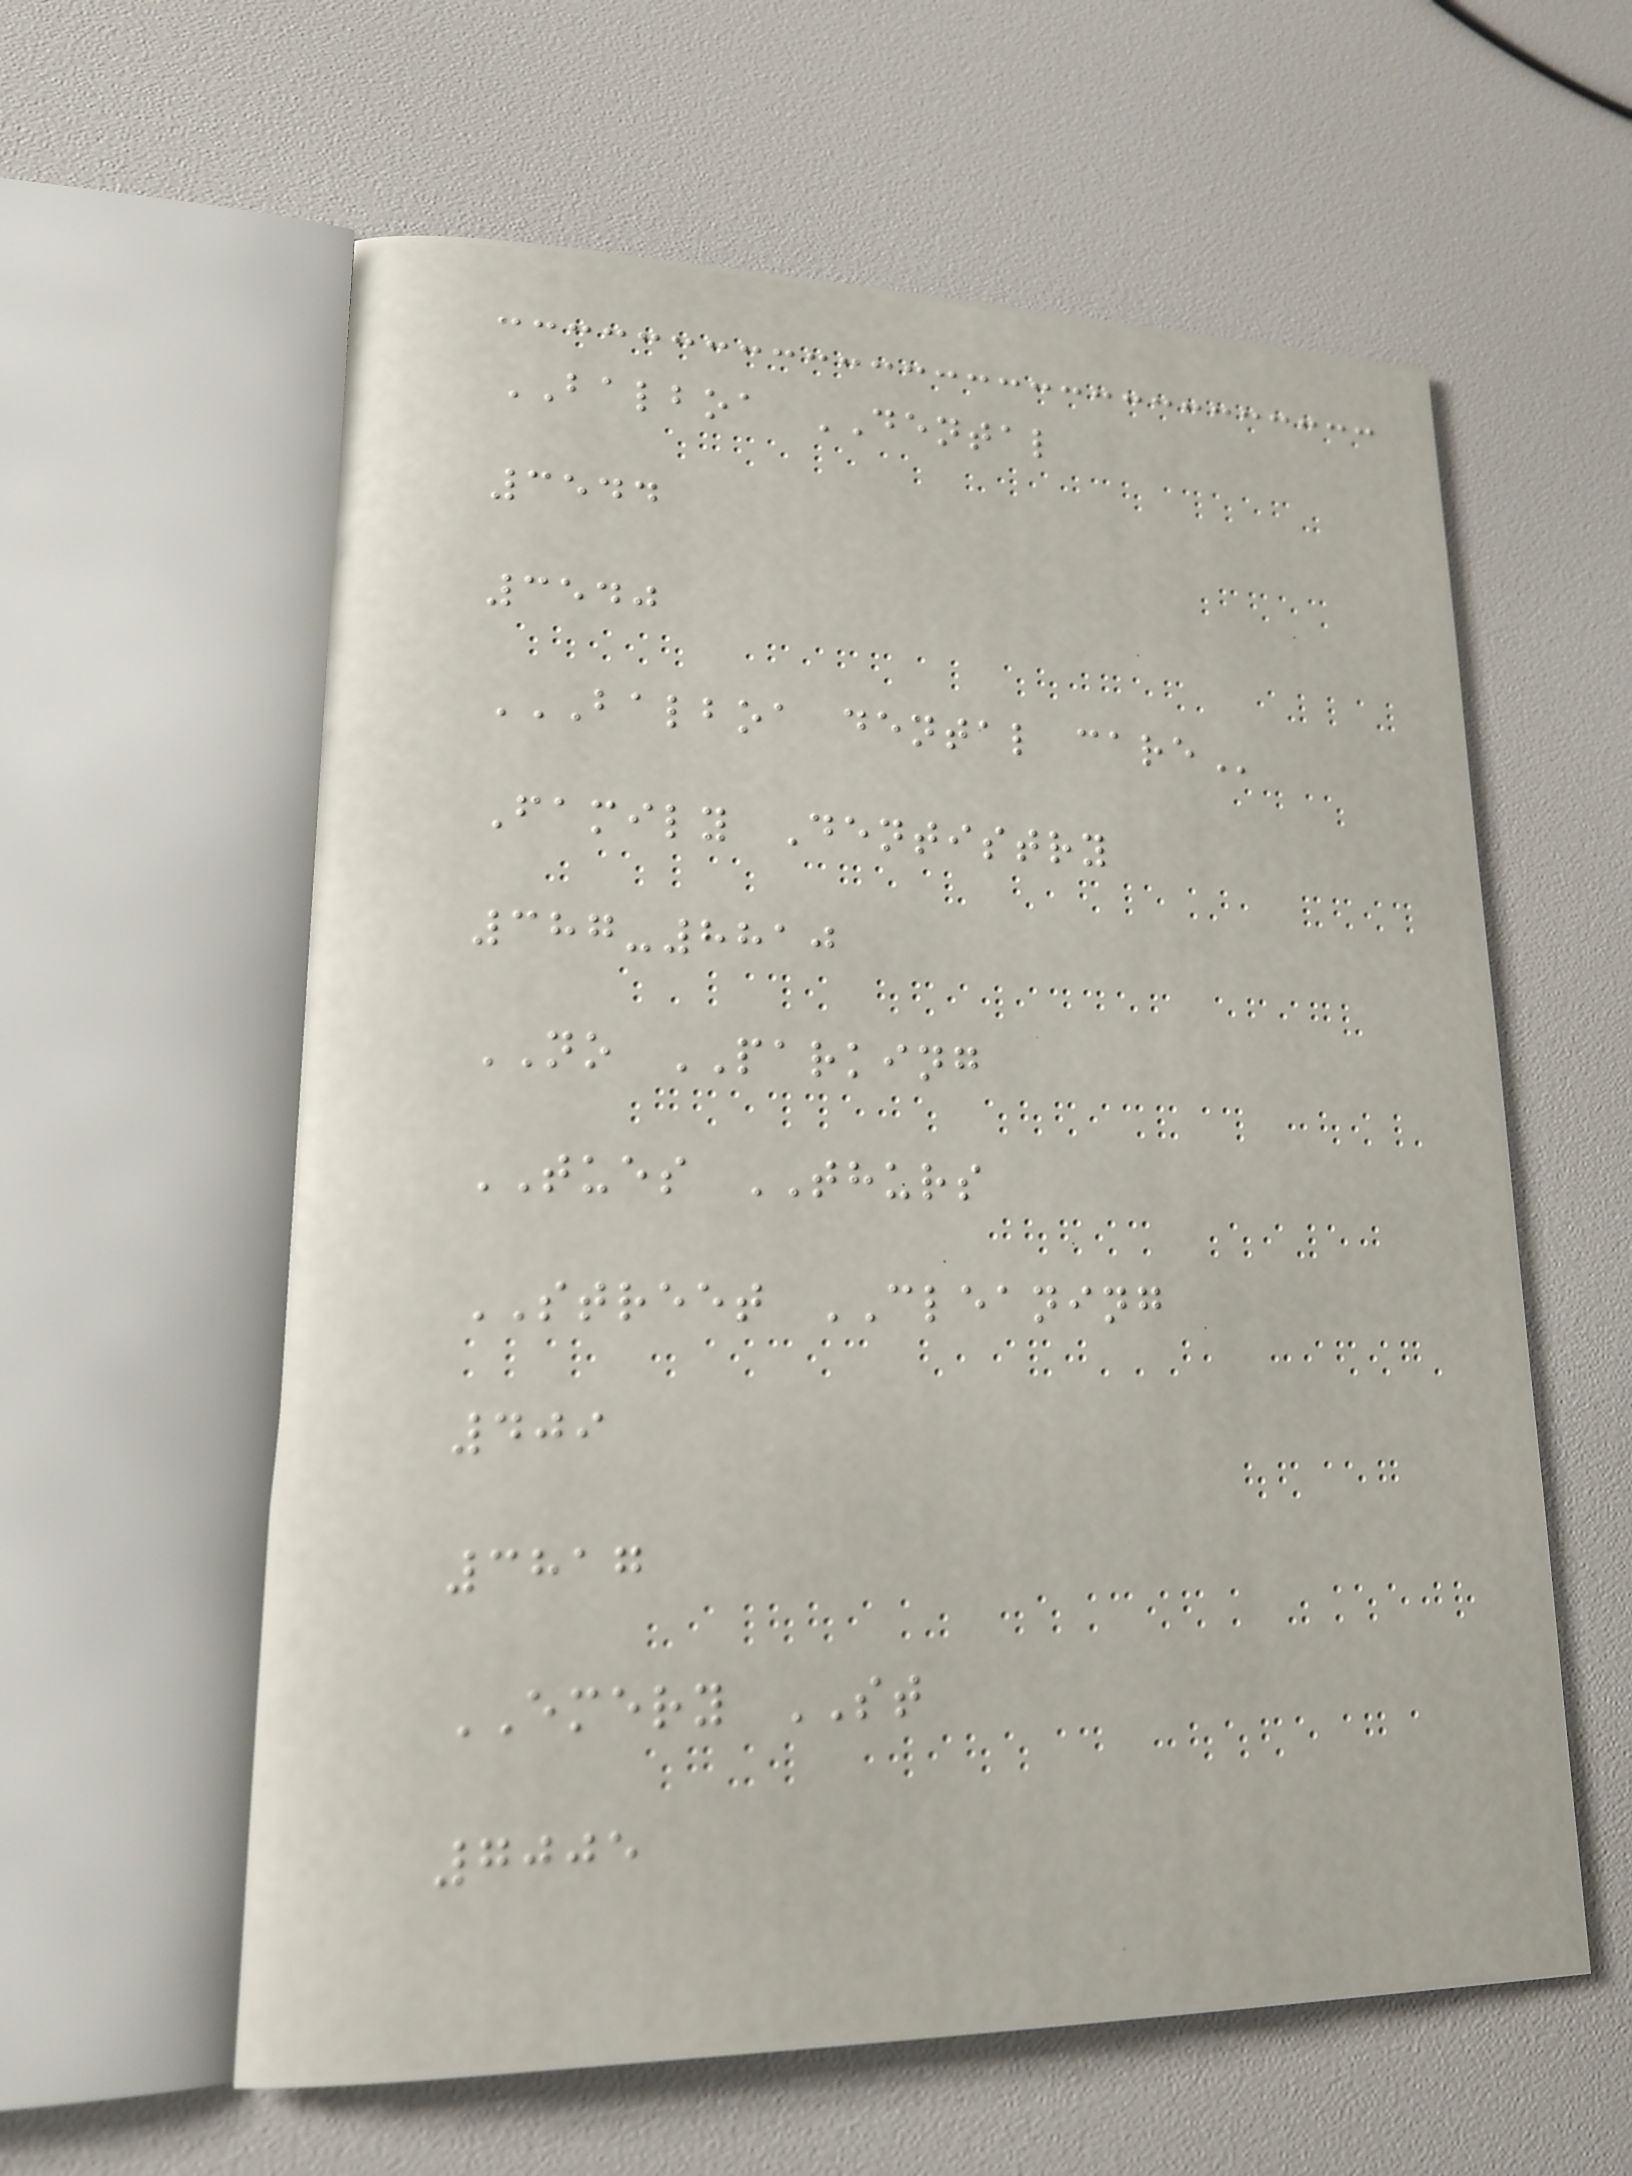BALBOA DENTAL
3544
3540
BALBOA DENTAL CARE
Family Dentistry
387-8810
NO PARKING
TUES THURS
STREET CLEANING
409
3817
EMERY ST
7005
